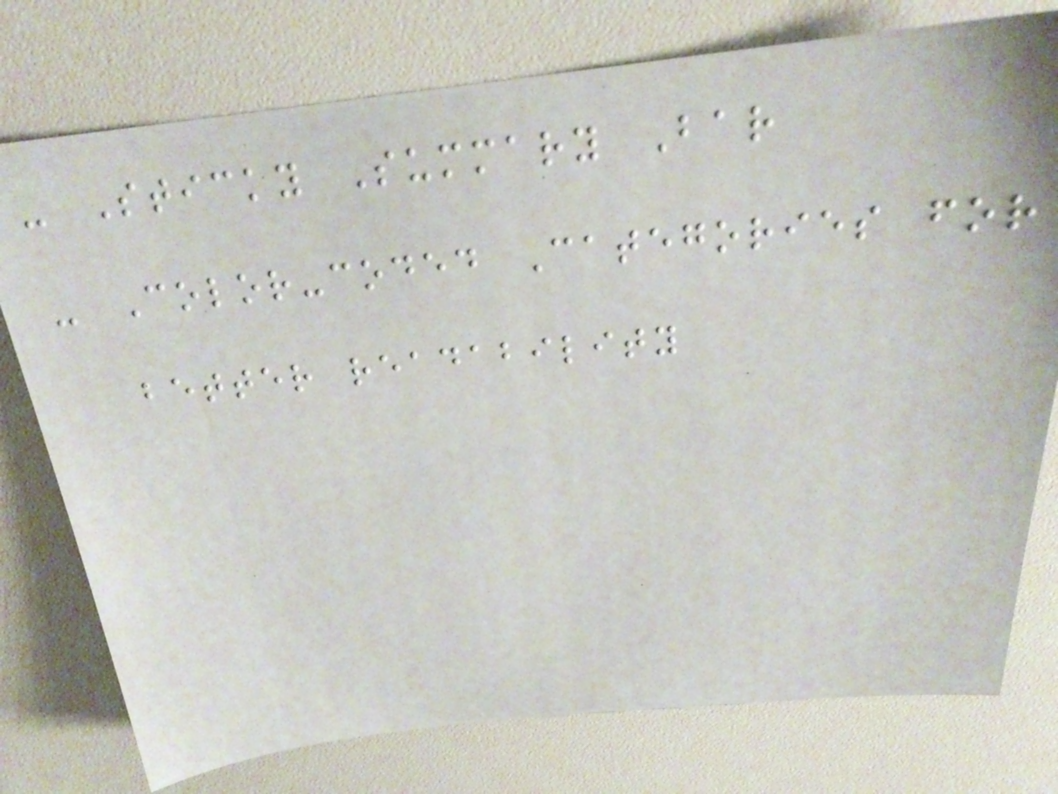- Sticky Summary Bar
- Color-coded Categories for
better readability
